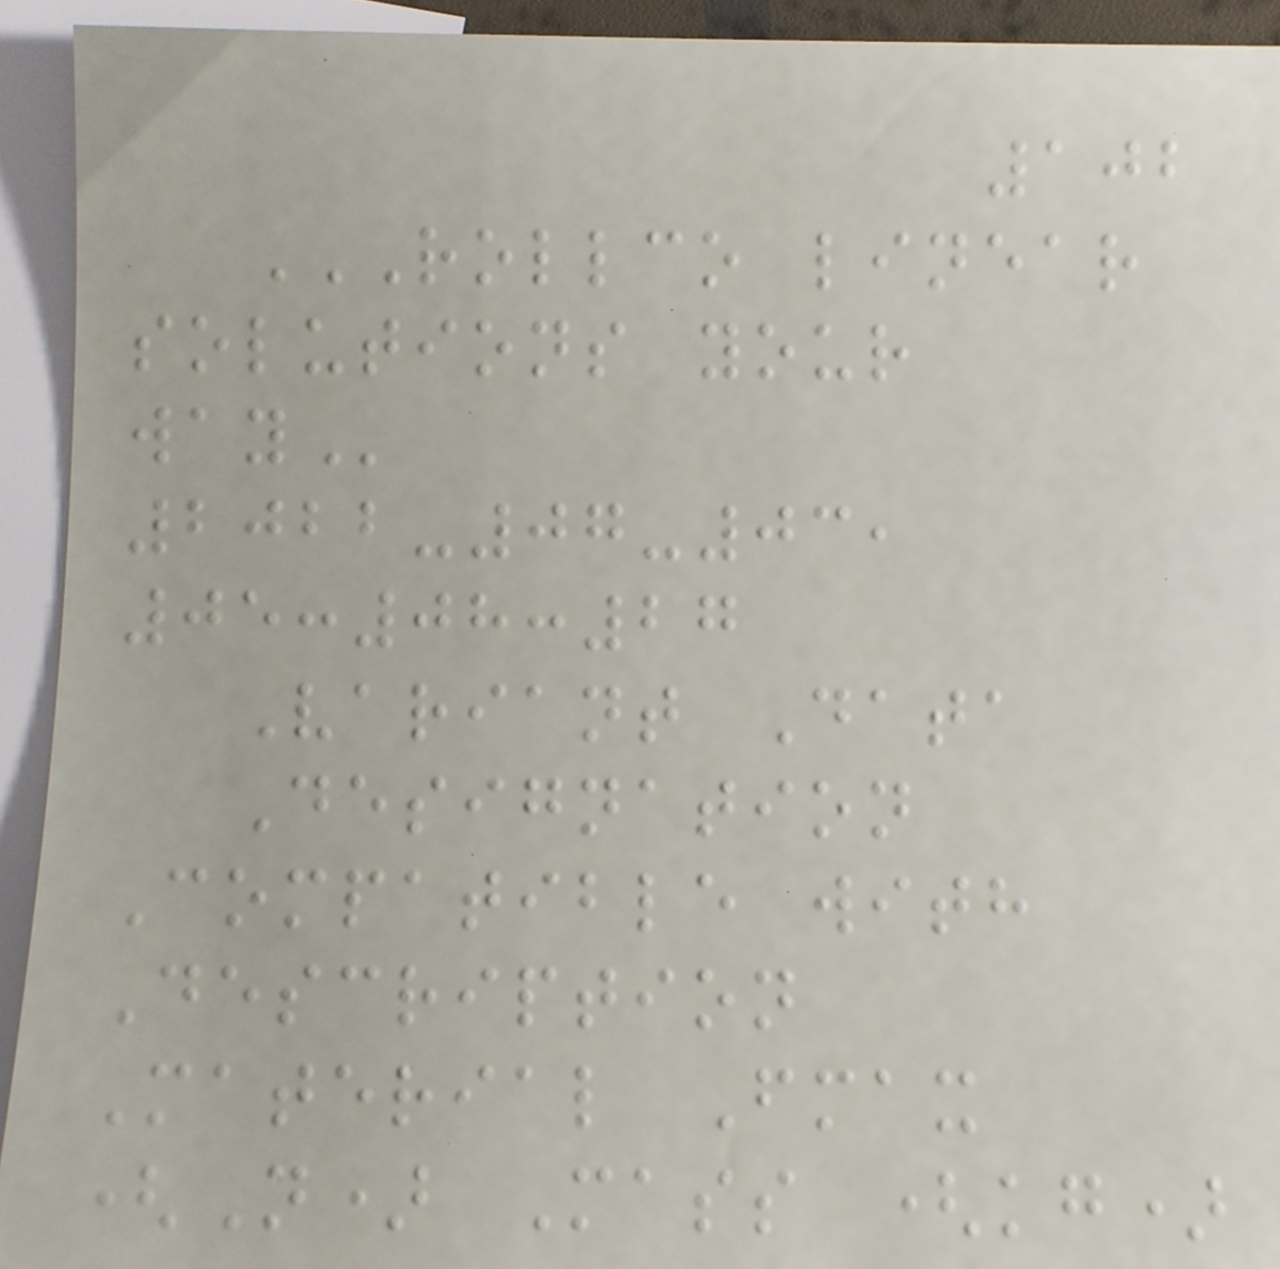102
ROLLCO LINEAR
SOLUTIONS YOUR
WAY
2022-07-03,
05:08:27
Variant Data
Designation
Compatible with
Description
Material Fmax
(N) Mass (kg)
